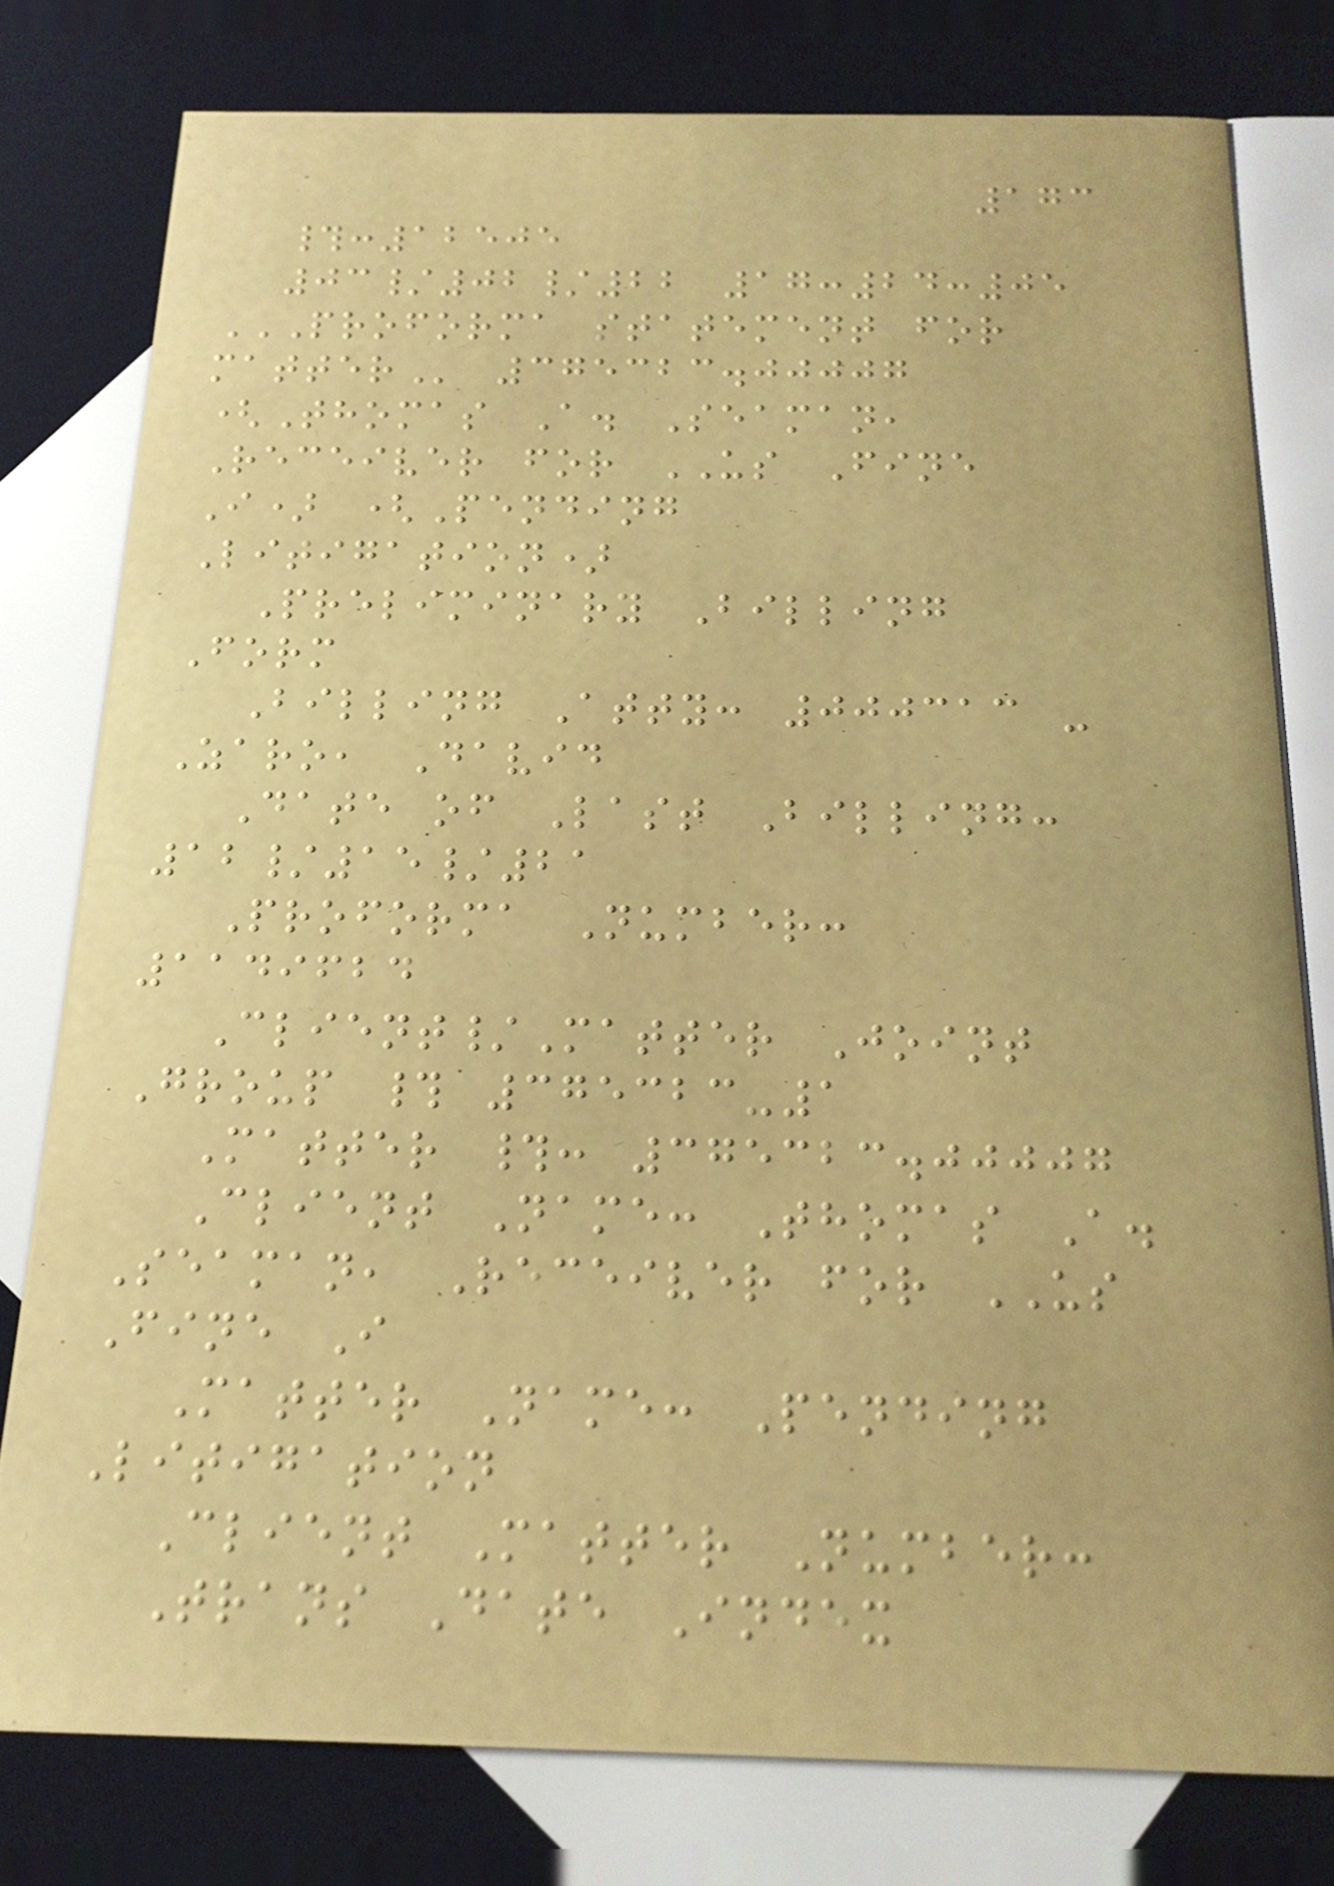173
#:12505
03/02/22 17:24:05
PROFORMA STATEMENT FOR
MATTER 375323.00007
(Thomas A. Seaman,
Receiver for US Fine
I) (Pending
Litigation)
Preliminary Billing
Form
Billing Atty: 000313 -
Zaro, David
Date of Last Billing:
12/15/21
Proforma Number:
1149624
Client/Matter Joint
Group # 375323-1
Matter #: 375323.00007
Client Name: Thomas A.
Seaman, Receiver for US
Fine I
Matter Name: Pending
Litigation
Client Matter Number:
Trans Date Index
